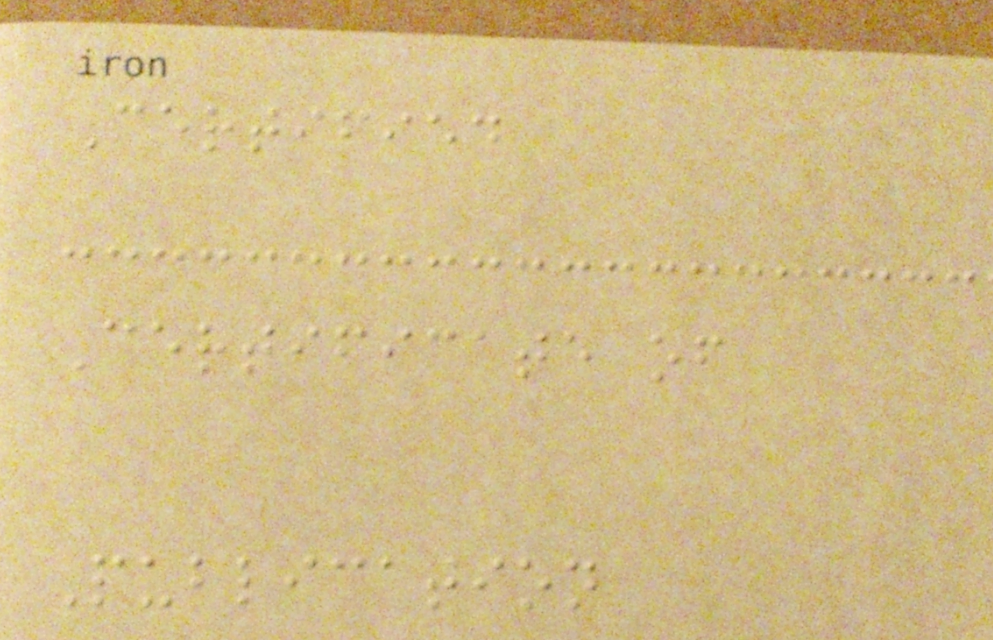Certified
Certificate of
Publication
